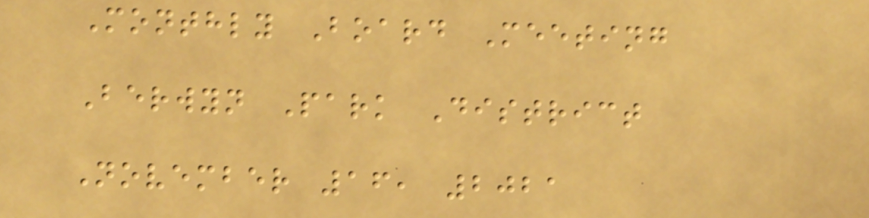Monthly Board Meeting
Berwyn Park District
November 16, 2021
